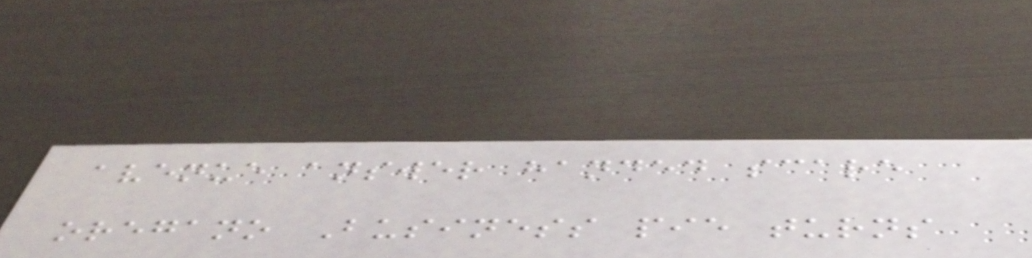avenue answer handed scare
oregano Business pie turns
